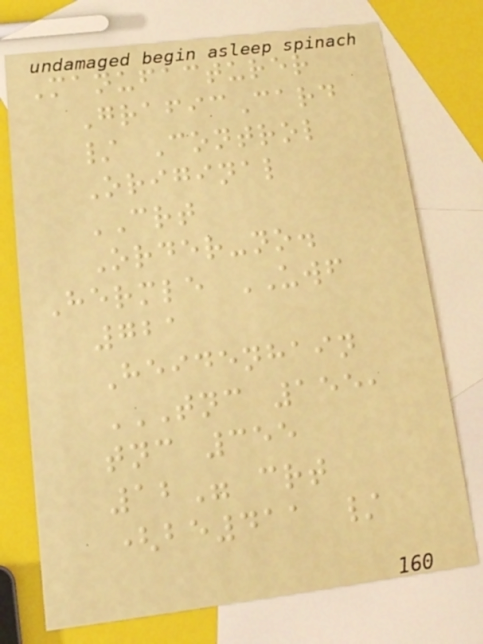Manufacturer
GraficCard
/ Control
Original
CRT
Order-no.
Hermle UWF
721
Heidenhain
TNC 155,
TNC 355
12" CRT
(BE411 /
